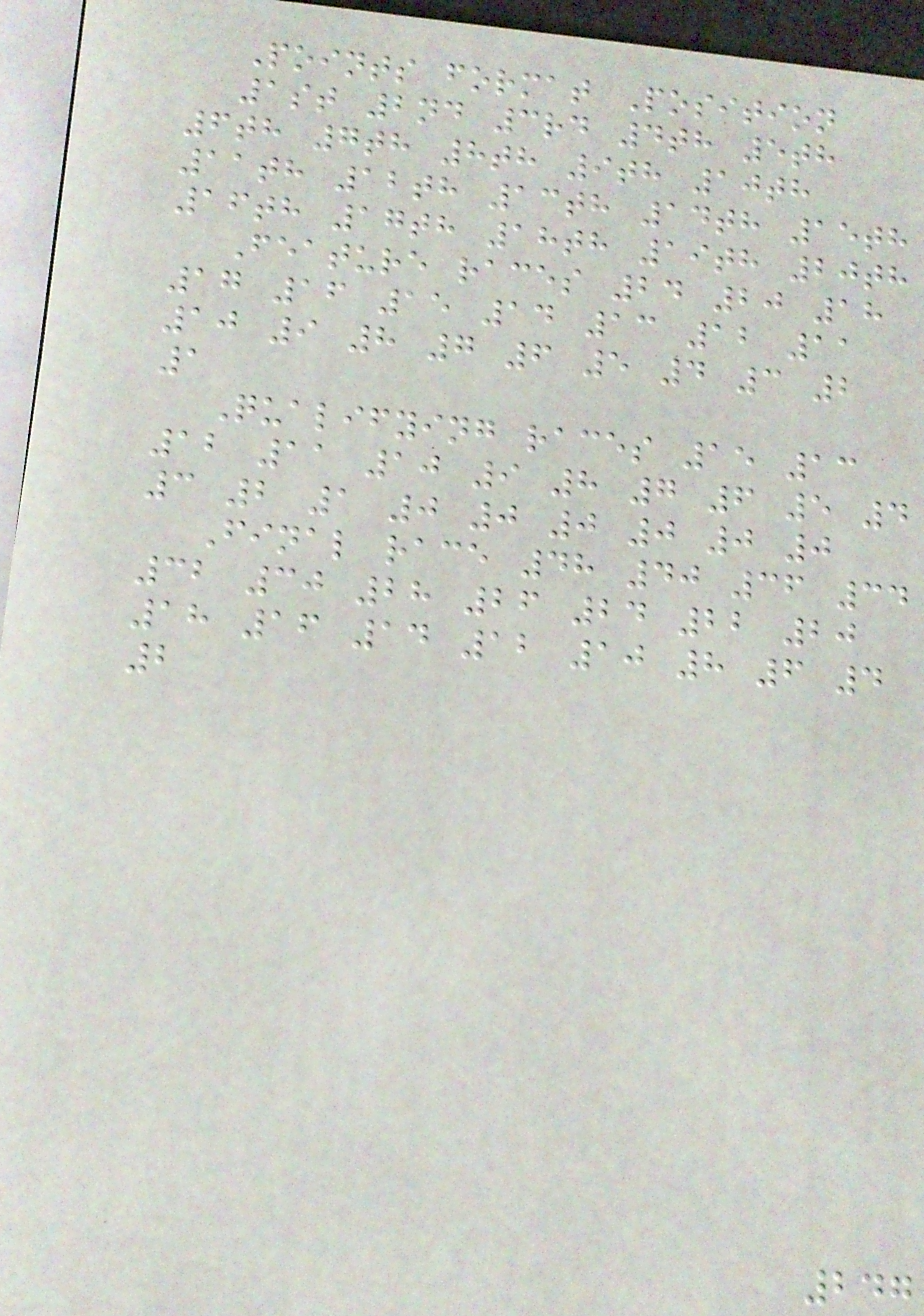Points format Position
1st 2nd 3rd 4th 5th
6th 7th 8th 9th 10th
11th 12th 13th 14th 15th
16th 17th 18th 19th 20th
Feature races 24 20 18
17 16 15 14 13 12 11
10 9 8 7 6 5 4 3 2
1
Qualifying races 15 13
12 11 10 9 8 7 6 5 4
3 2 1 0 0 0 0 0 0
Final race 48 40 36 34
32 30 28 26 24 22 20
18 16 14 12 10 8 6 4
2
247
